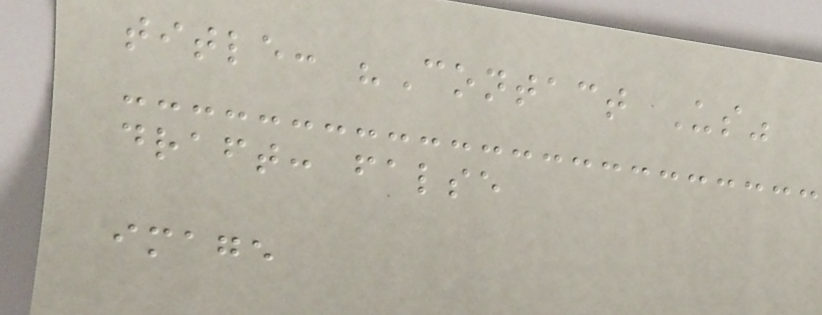title: "Contact Us"
draft: false
image
